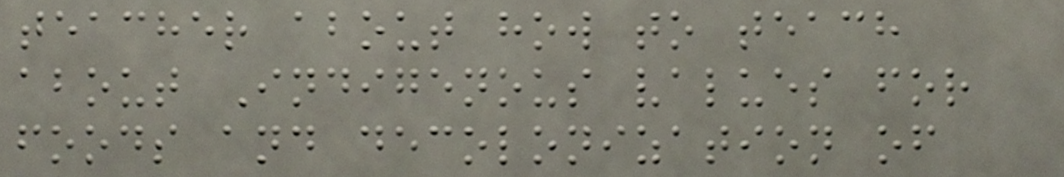teacher about how to teach
about Indigenous values for
foods and decolonization of
